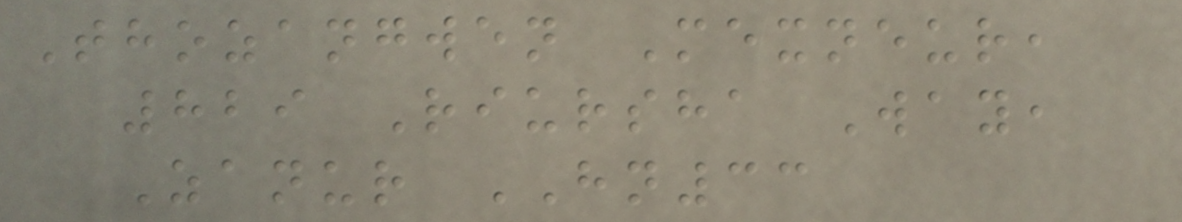Thozangwen Mexneur,
829 Riursha Way,
Zanur HN33
